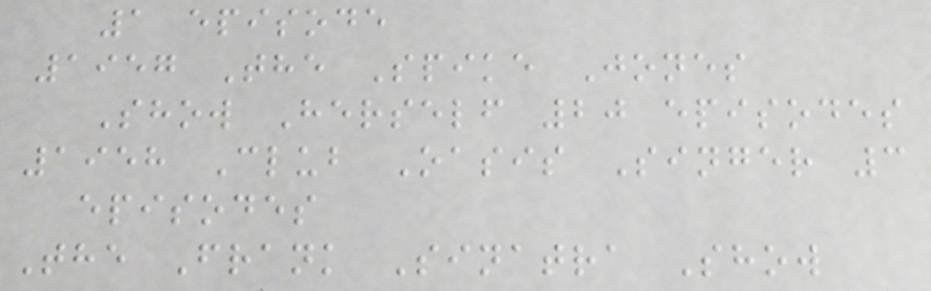1 episode
1957 The Spike Jones
Show Herself 20 episodes
1958 Club Oasis Singer 3
episodes
The Frank Sinatra Show
